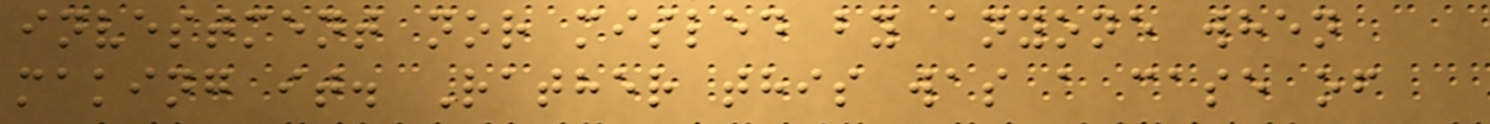investment nor misled by anyone when
making it. Rather this was a case of
